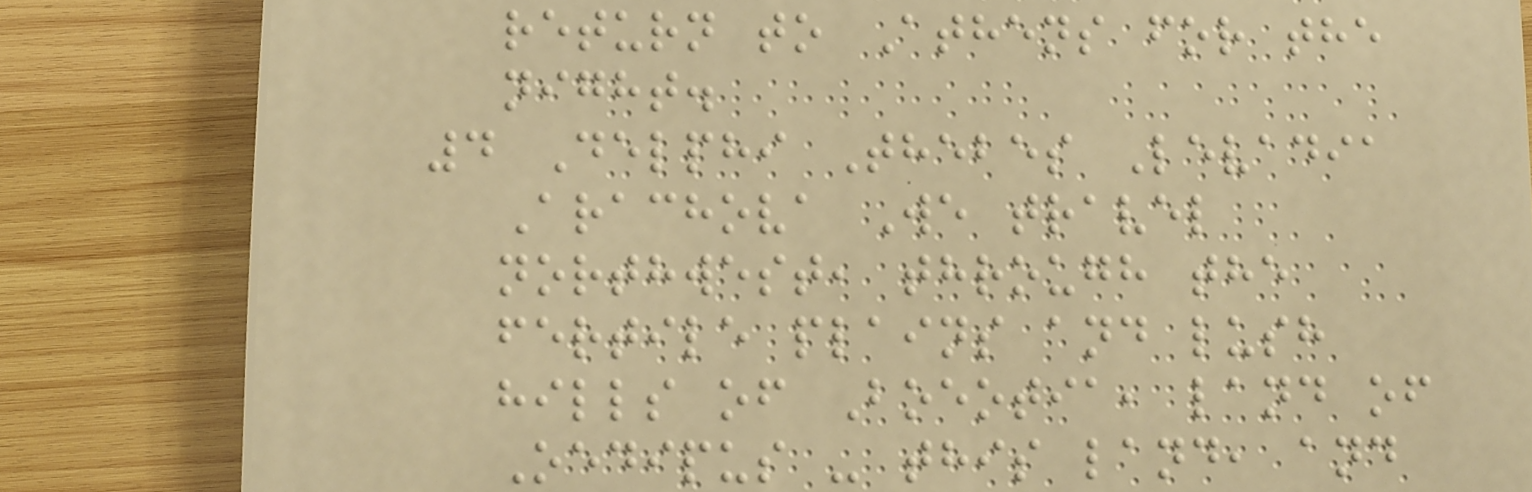return to Athens for the
night.
4 Delphi Thebes Levadia
Arachova We travel
northwest, through the
fertile plains and lush
hills of Boeotia, land of
Oedipus - this land, and
